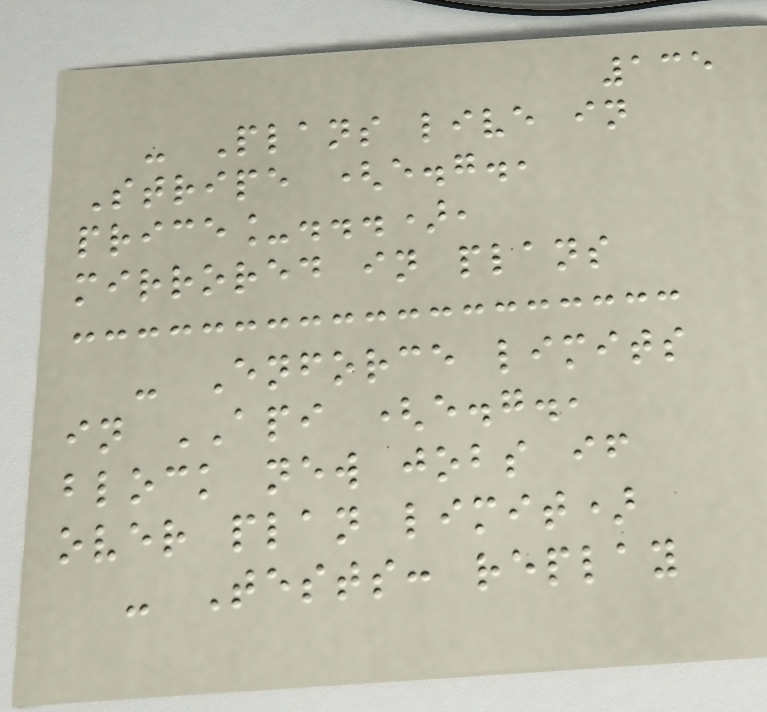135
- Plans live in
Stripe (e.g.,
price_...),
mirrored in plans
- Enforce limits
in API (e.g.,
block new jobs if
over plan limit)
- Tests: replay
